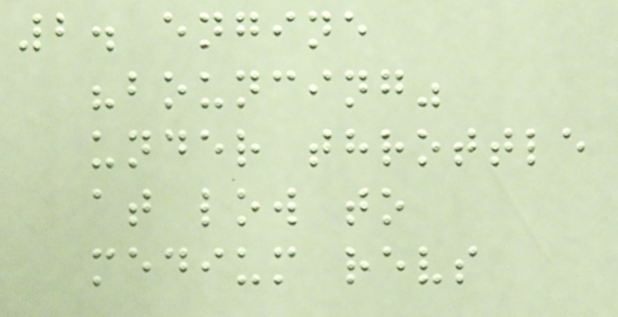2. engine
"bouncing"
under throttle
at low to
medium revs
